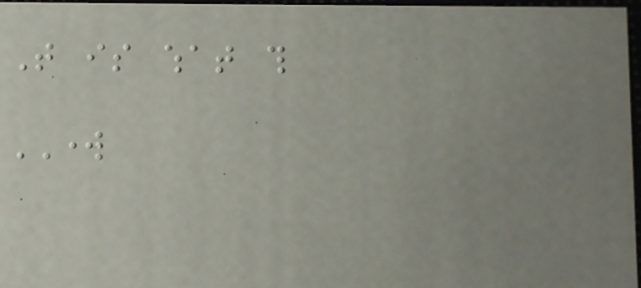That is what this
WORK
